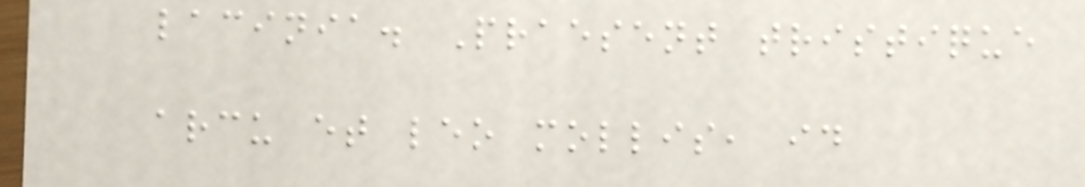lacinia. Praesent tristique
arcu et leo mollis, id
